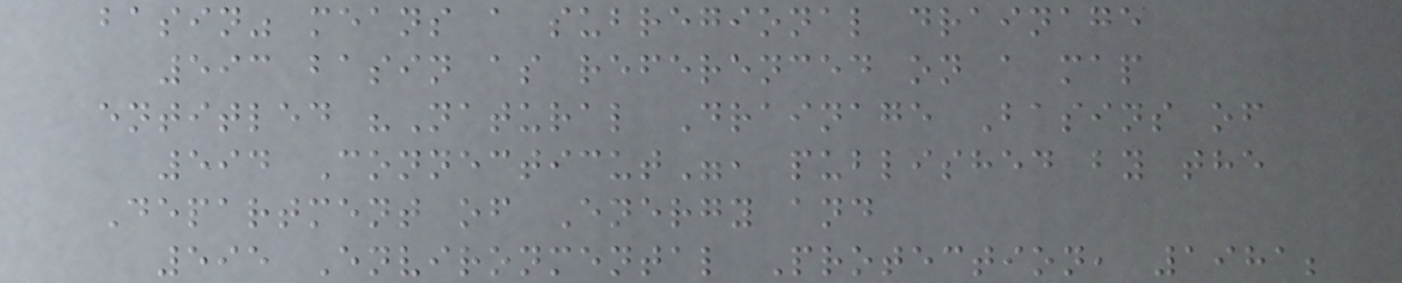basin" means a subregional drainage
593 basin as referenced on a map
entitled "Natural Drainage Basins of
594 Connecticut", published by the
Department of Energy and
595 Environmental Protection, 1981;
